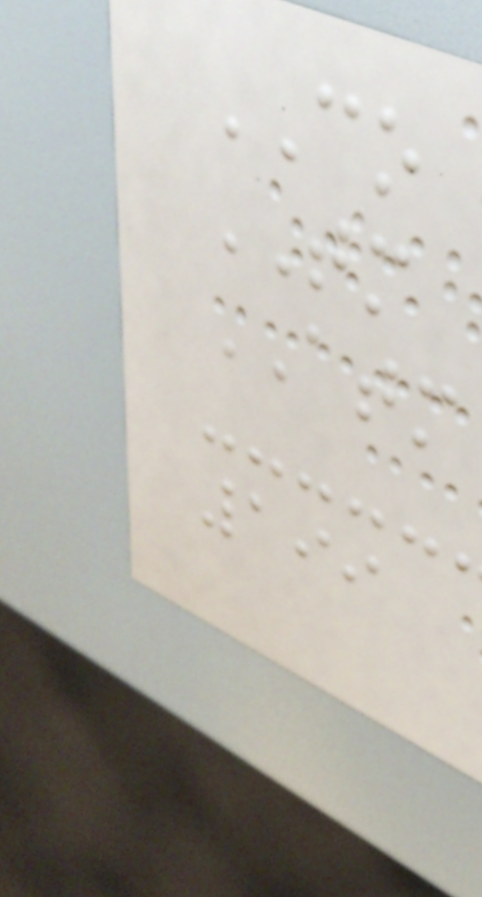CO
TM
ATM
199
